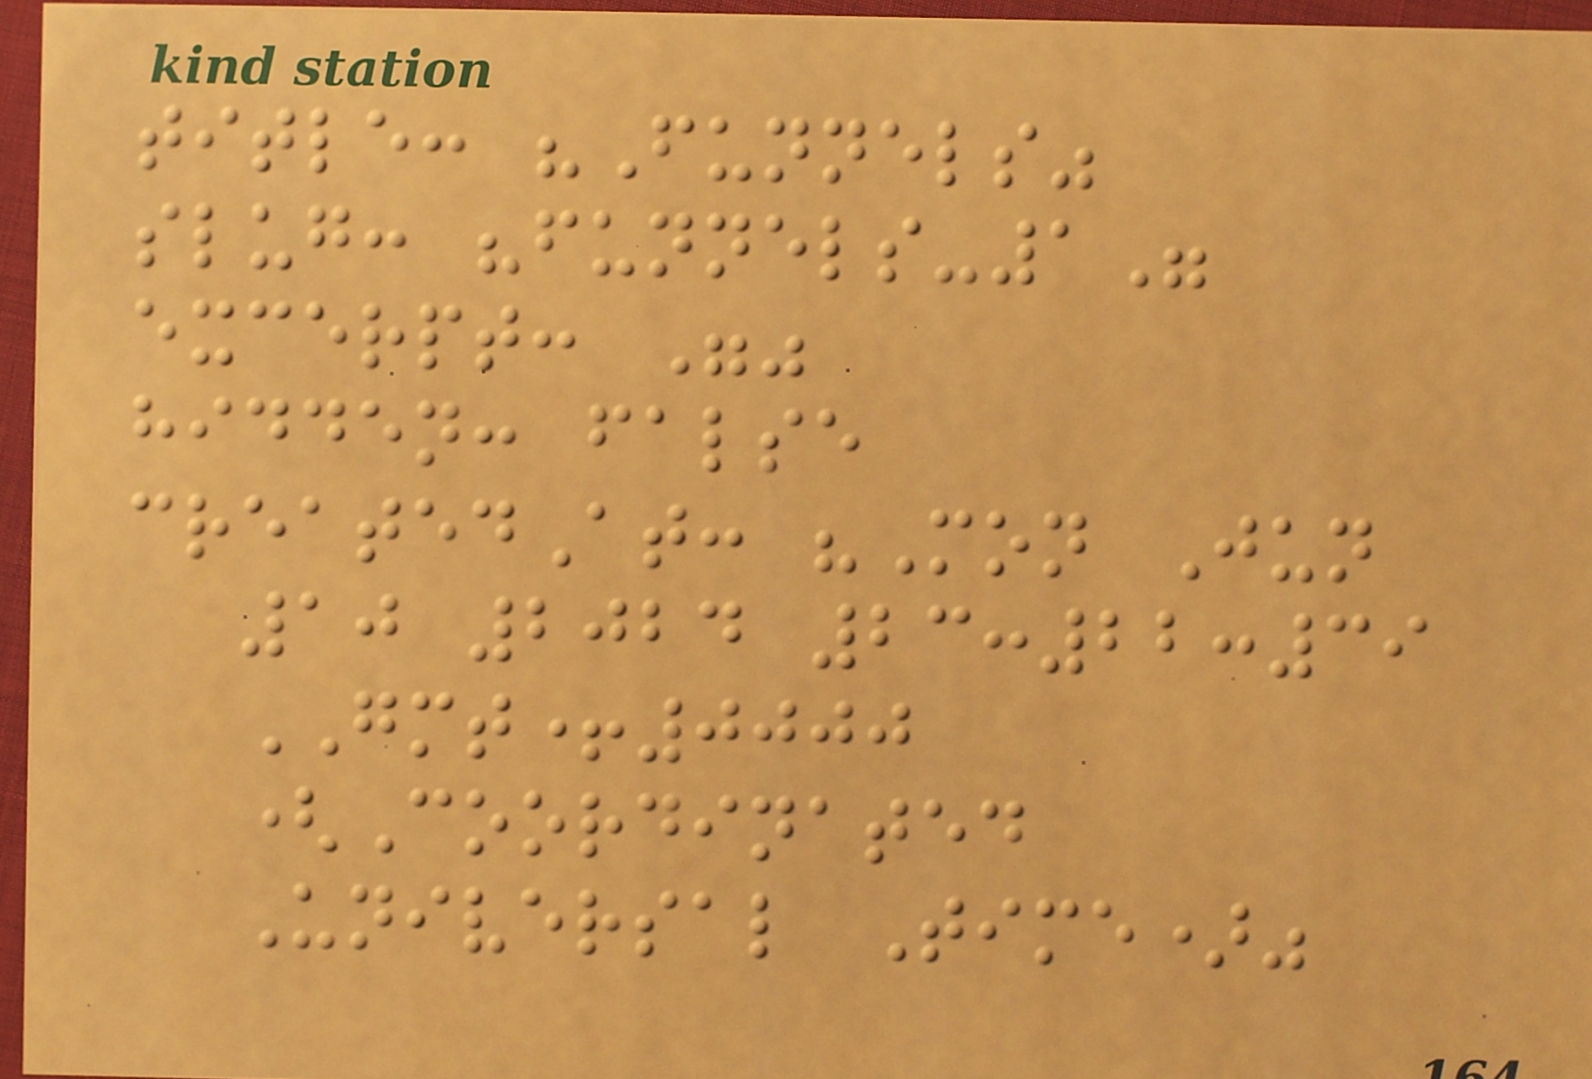title: "Funnels"
slug: "funnels-1"
excerpt: ""
hidden: false
createdAt: "Mon Jun
10 2024 23:22:39
GMT+0000
(Coordinated
Universal Time)"
